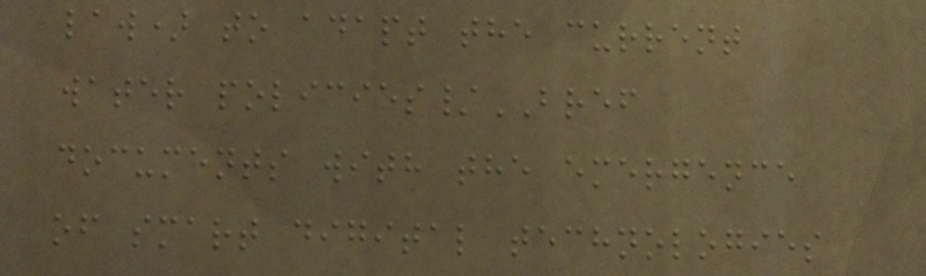law) to adapt the current
water policies/BREF
documents with the emergence
of smart digital technologies
